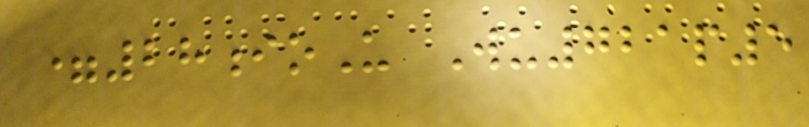=28ioU Wu721p5
